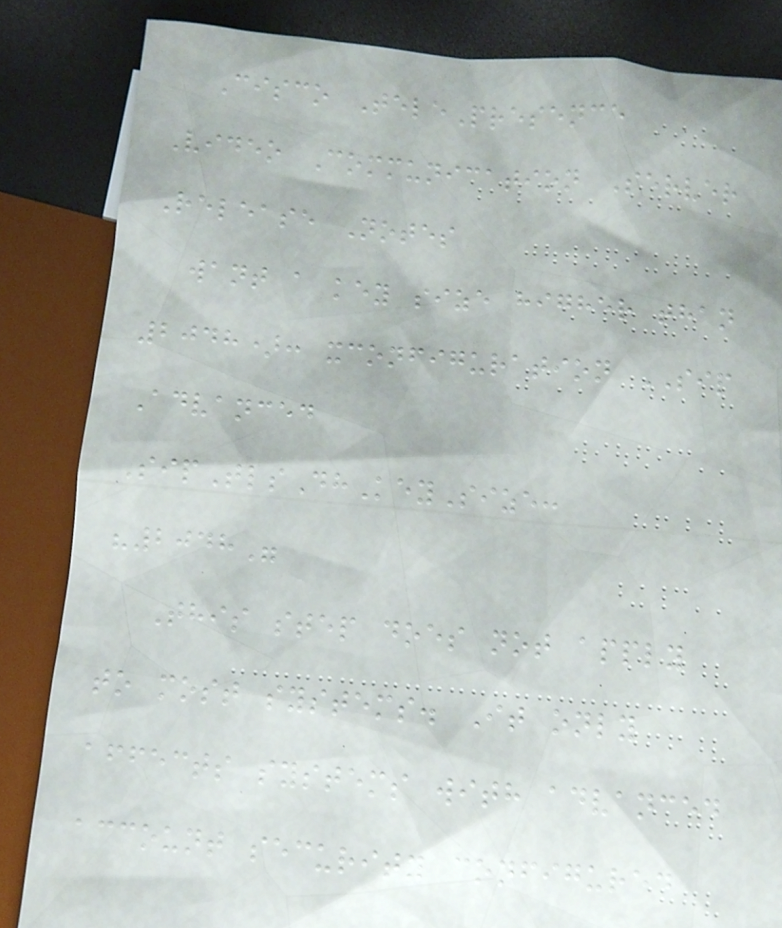Cisco TelePresence
Video Communication Server
Release Notes
want a key size higher than
2048): xconfiguration SIP
Advanced
SipTlsDhKeySize:
"2048"
This step does not apply
to most systems. It only
affects systems with advanced
account security configured
